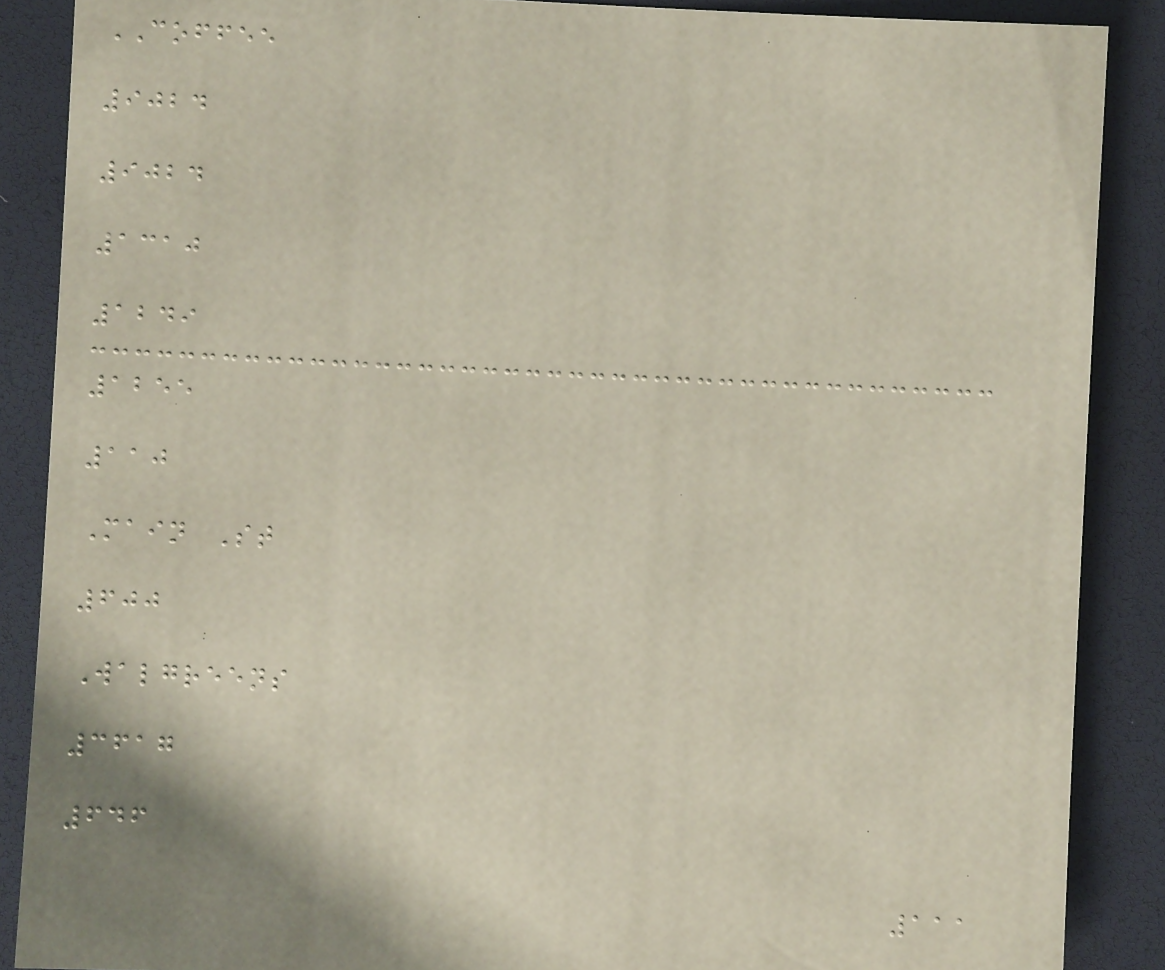COFFEE
9024
9024
1310
1249
1255
110
Main St
600
Walgreens
3617
646
111
